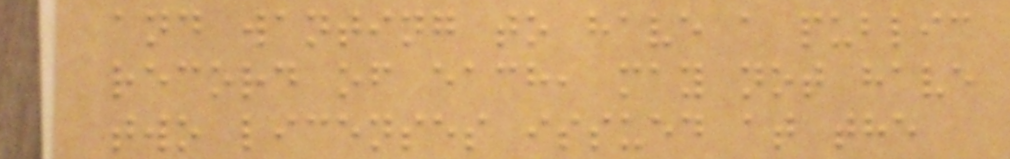and wanting to have a public
record of each, may not have
two licenses issued at the
